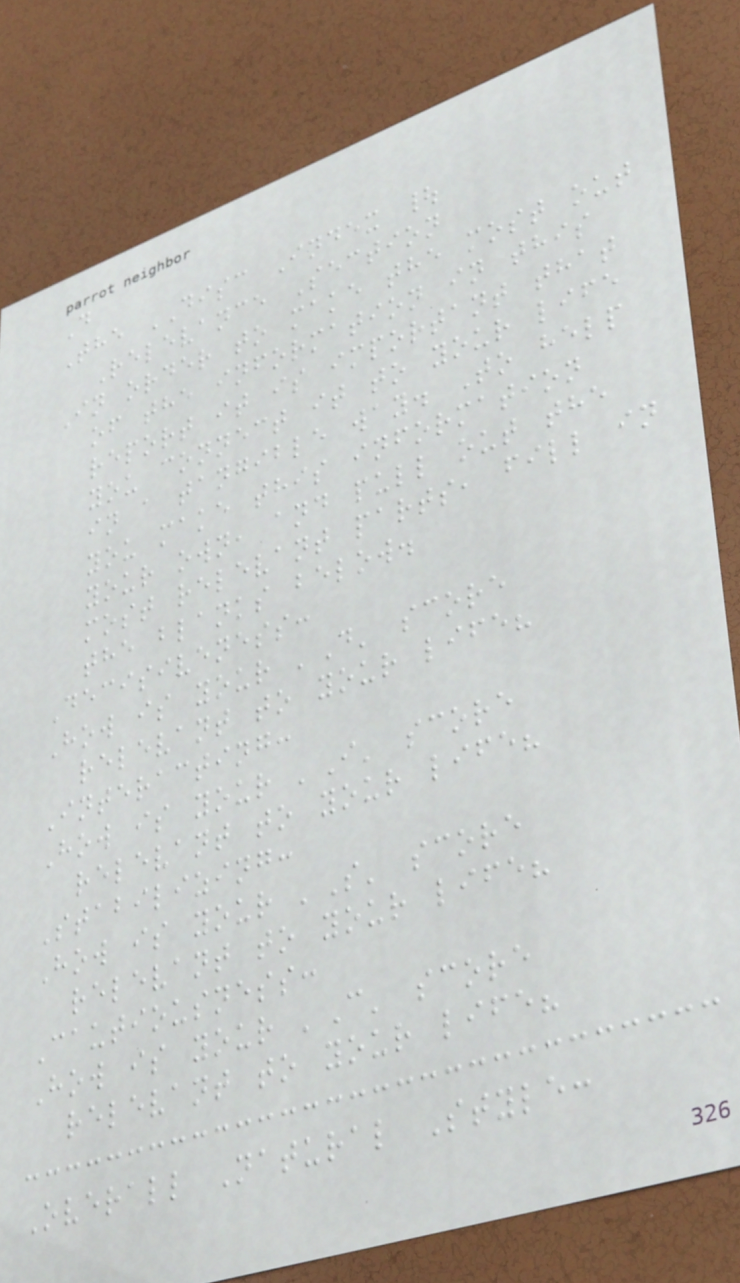D
The DISC Index |
Relevance Section
In order to make the most out
of the information in this
report it is important that
you connect it to your life
in a tangible way. To help
you make this information
your own, and pull out the
most relevant parts, fill in
the blanks below.
Decisiveness:
How is your 'D' score
relevant to your life?
Interacting:
How is your 'I' score
relevant to your life?
Stabilizing:
How is your 'S' score
relevant to your life?
Cautiousness:
How is your 'C' score
relevant to your life?
Overall Natural Style:
